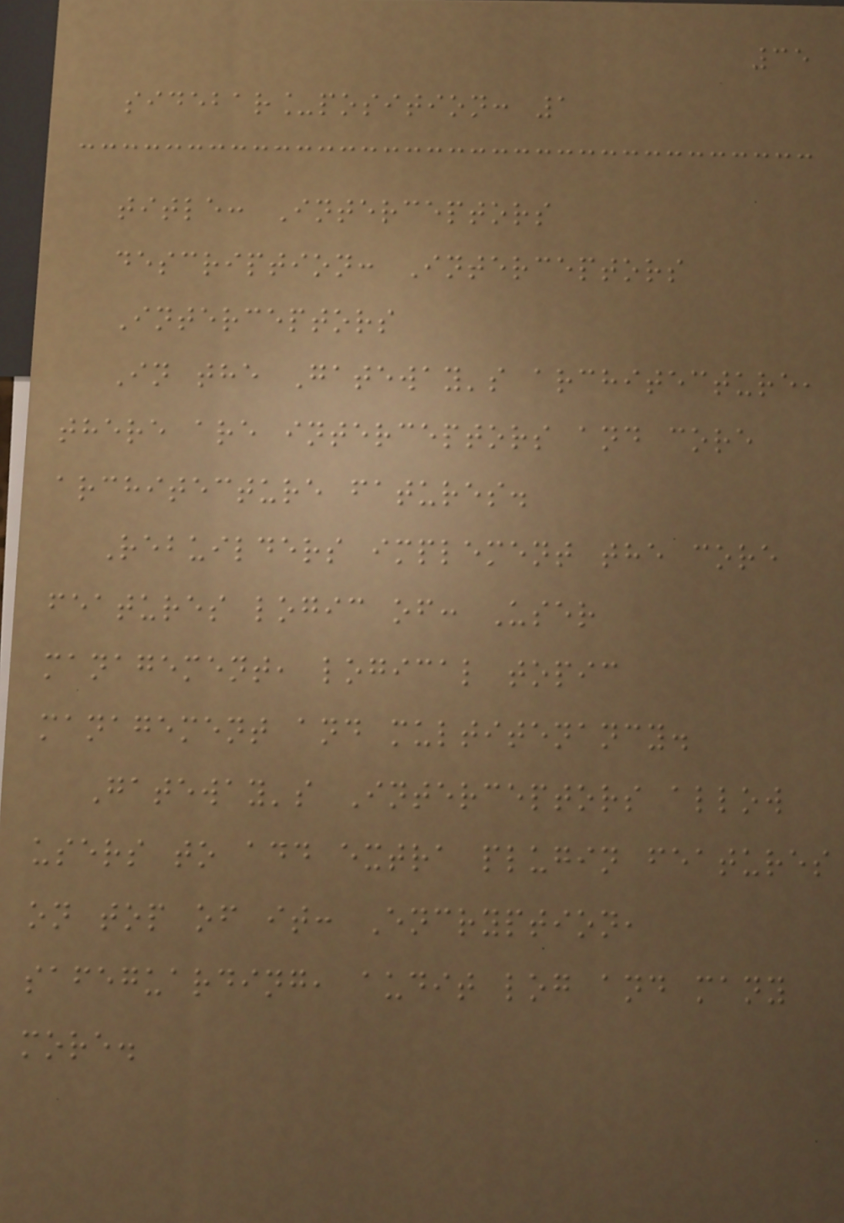35
sidebar_position: 1
title: Interceptors
description: Interceptors
Interceptors
In the Gateway's architecture,
there are interceptors and core
architecture fatures.
Rebuilders implement the core
features logic of: User
management, logical topic
management and multitenancy.
Gateway's Interceptors allow
users to add extra plugin features
on top of it: Encryption,
safeguarding, audit log and many
more.
